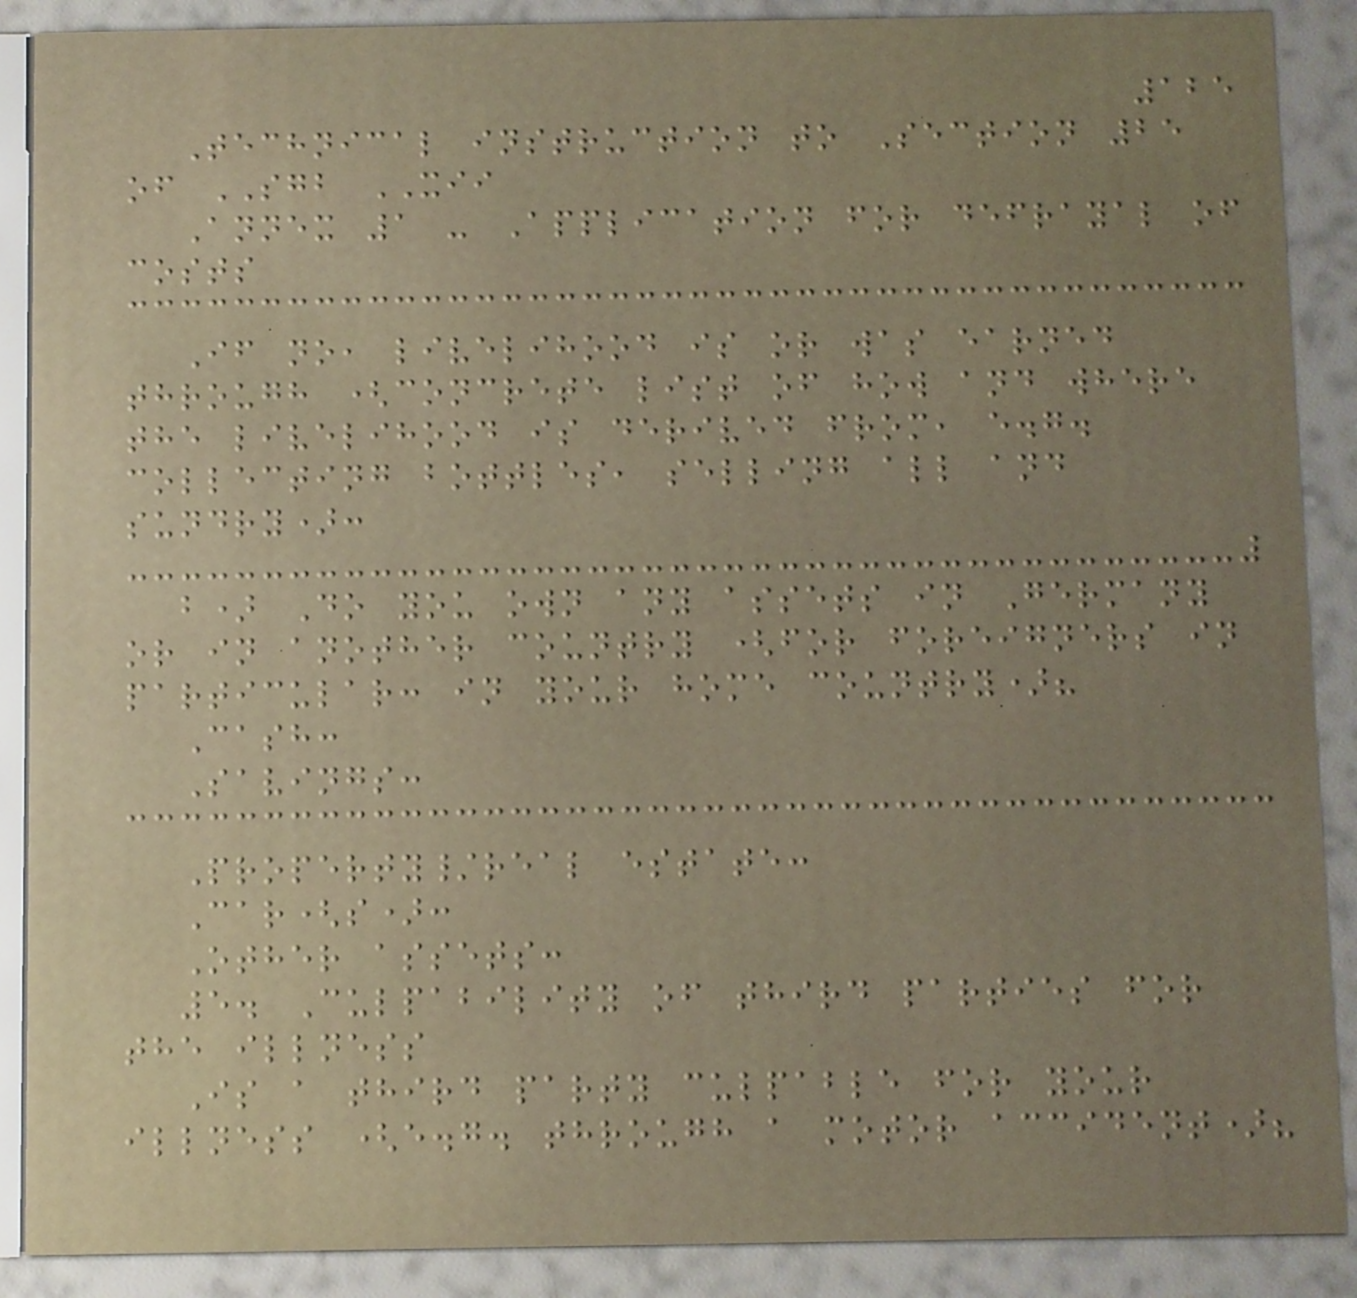125
Technical instruction to Section 25
of SGB XII
Annex 1 - Application for defrayal of
costs
If no, livelihood is or was earned
through (concrete list of how and where
the livelihood is derived from, e.g.
collecting bottles, selling all and
sundry):
b) Do you own any assets in Germany
or in another country (for foreigners in
particular: in your home country)?
Cash:
Savings:
Property/real estate:
Car(s):
Other assets:
5. Culpability of third parties for
the illness
Is a third party culpable for your
illness (e.g. through a motor accident)?
